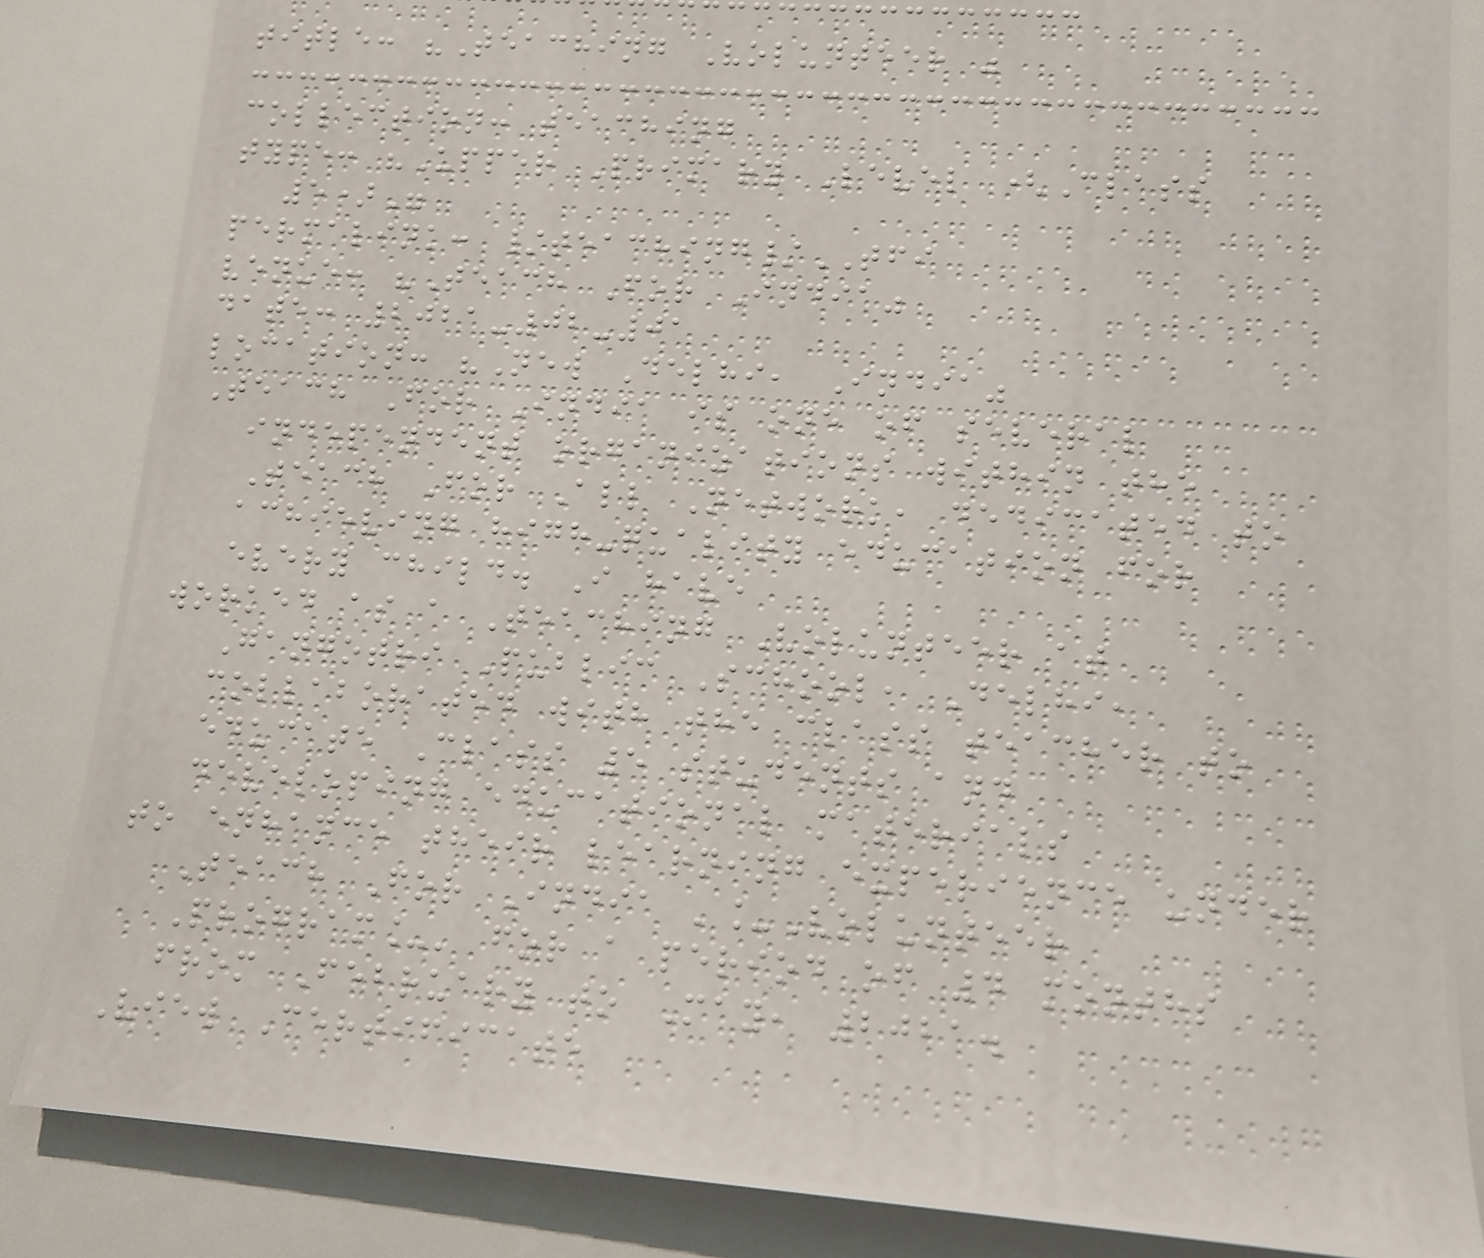title: "Teaching Volunteer "
collection: teaching
type: "Upper Primary Level (Class
5)"
permalink: /teaching/TFI
venue: "Teach For India"
date: 2021-02-01
location: "New Delhi, India"
Teach For India is one of several
independent organizations within the
Teach For All Network, dedicated to
achieving high-quality education for
every child. I have
worked as a Teaching Volunteer at
Gangotri Public School, Delhi,
collaborated with the class teacher to
educate Class 5 students and
developing educational materials
to enhance their learning experience under
Teach For India '_Volunteer
Program_' for a period of 4 months
from February to May, 2021.
View Certificate
